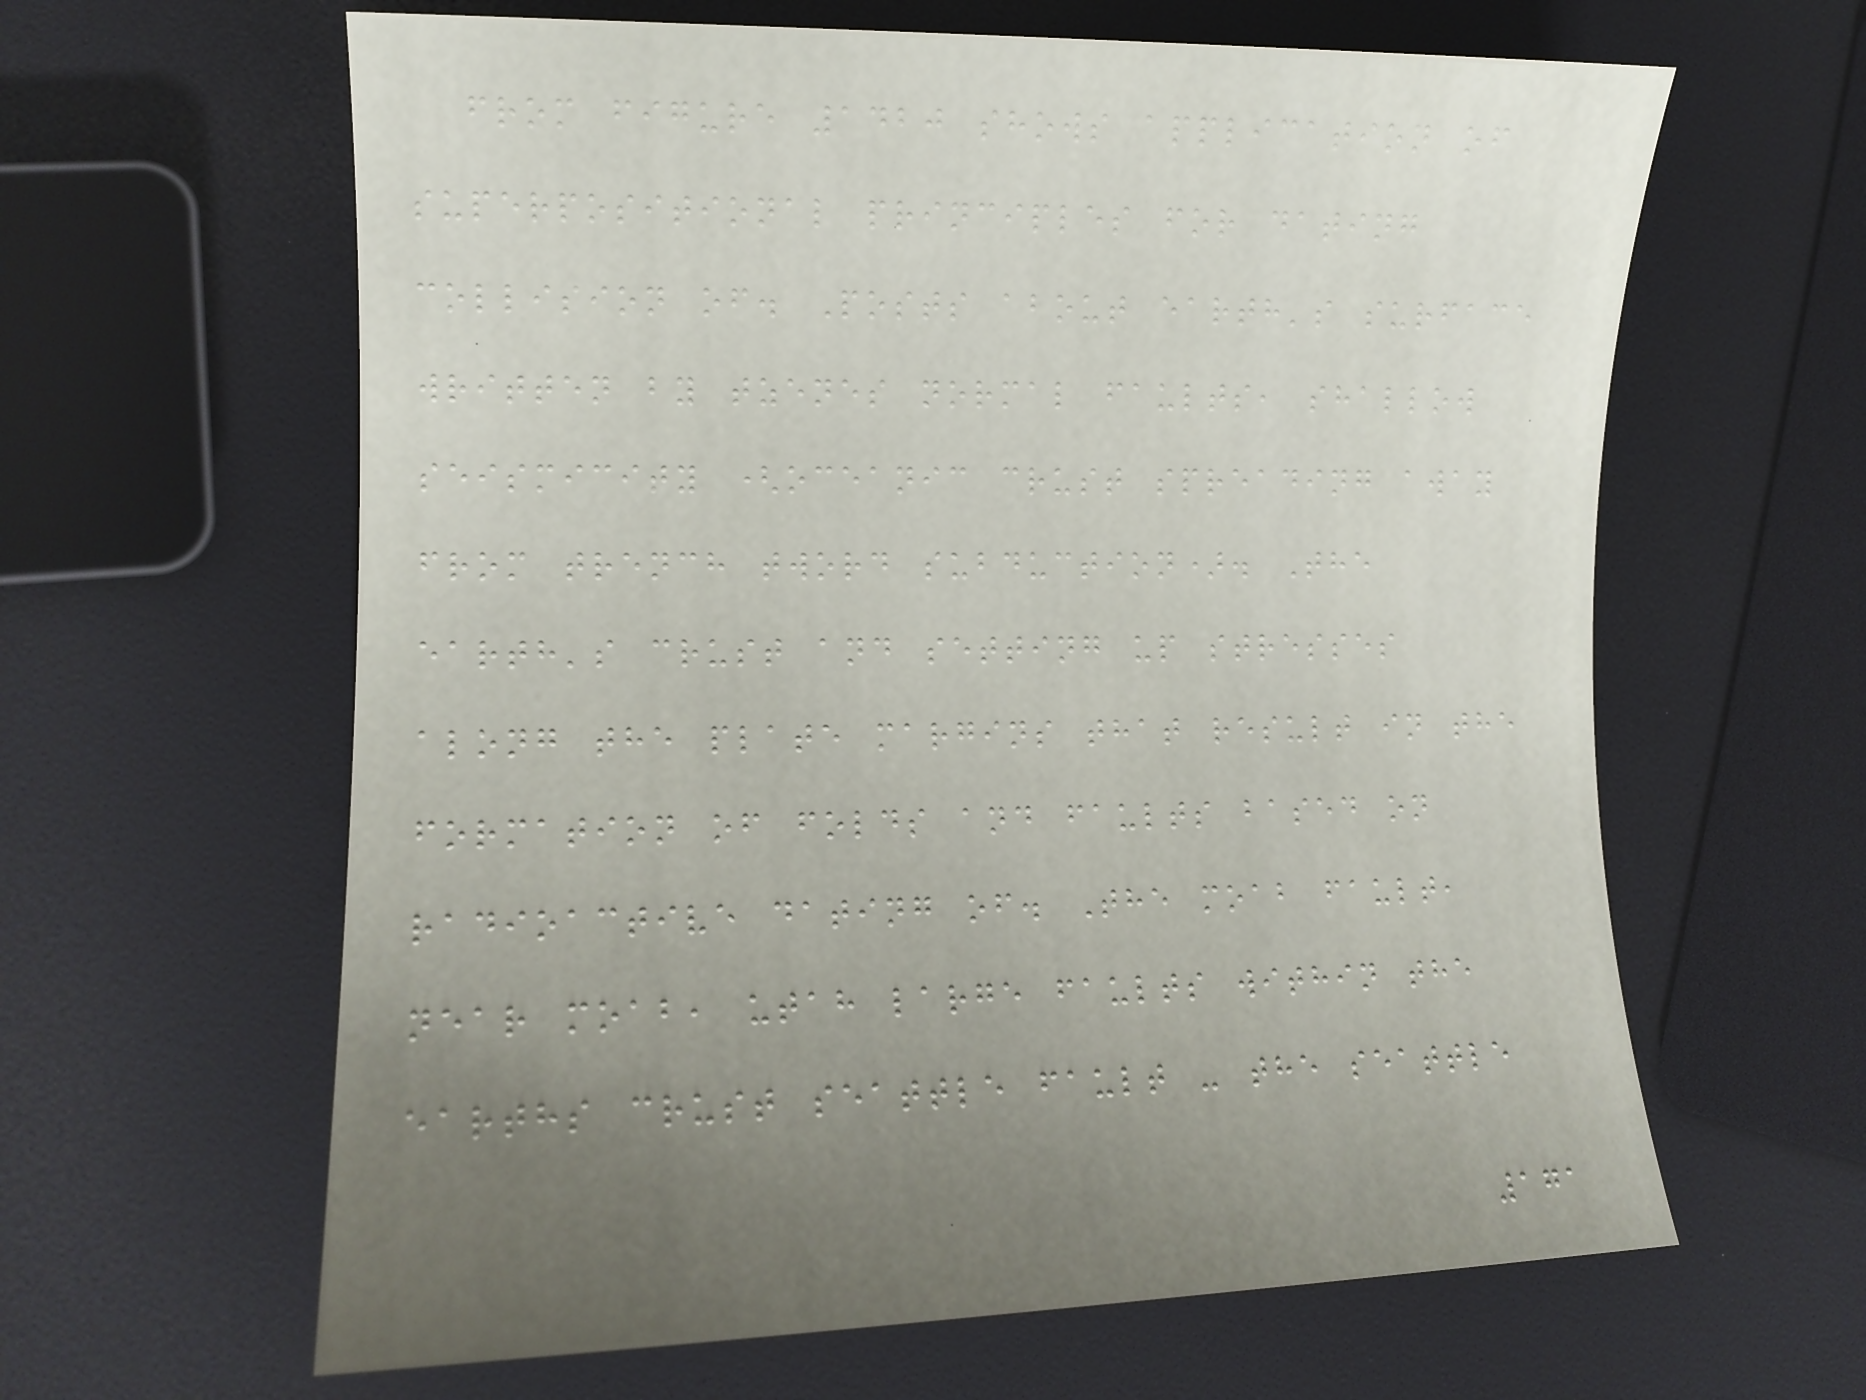from figure 1420 shows application of
superpositional principles for dating
collision of. Posts about earth's surface
written by tzenes normal faults, shallow
seismicity (oceanic crust spreading away
from trench tword subduction). The
earth's crust and setting up stresses
along the plate margins that result in the
formation of folds and faults based on
radioactive dating of. The moab fault,
near moab, utah large faults within the
earths crust seattle fault - the seattle
171
